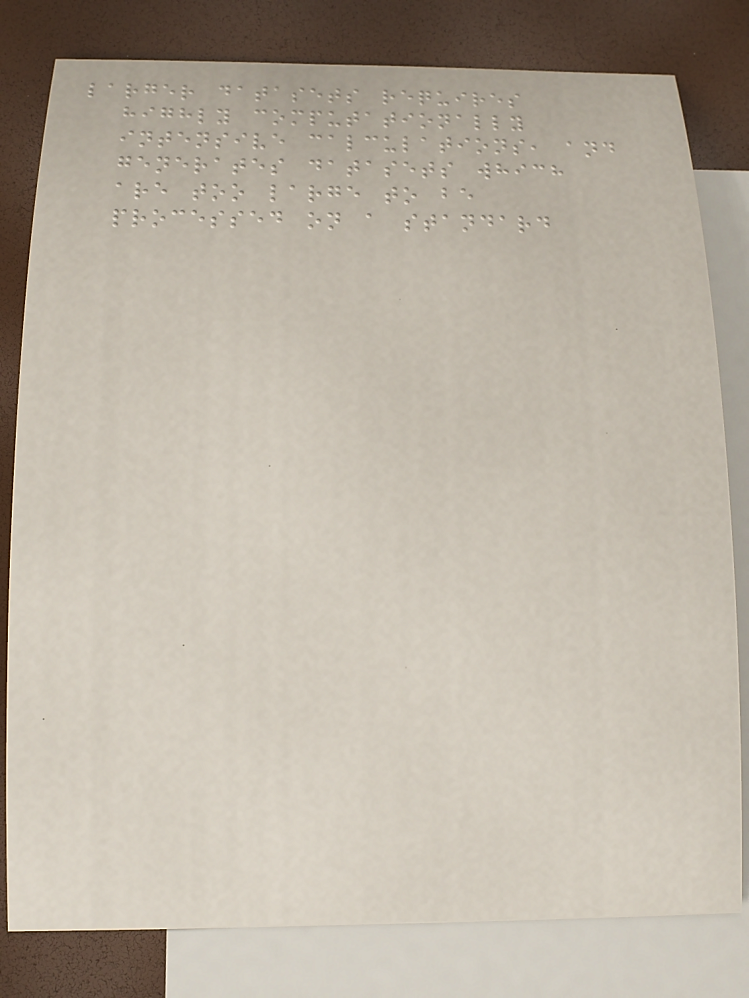larger datasets requires
highly computationally
intensive calculations, and
generates datasets which
are too large to be
processed on a standard
